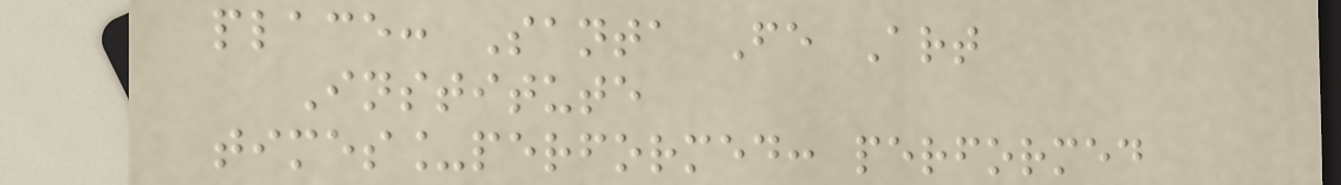place: Santa Fe Art
Institute
times_performed: performed
